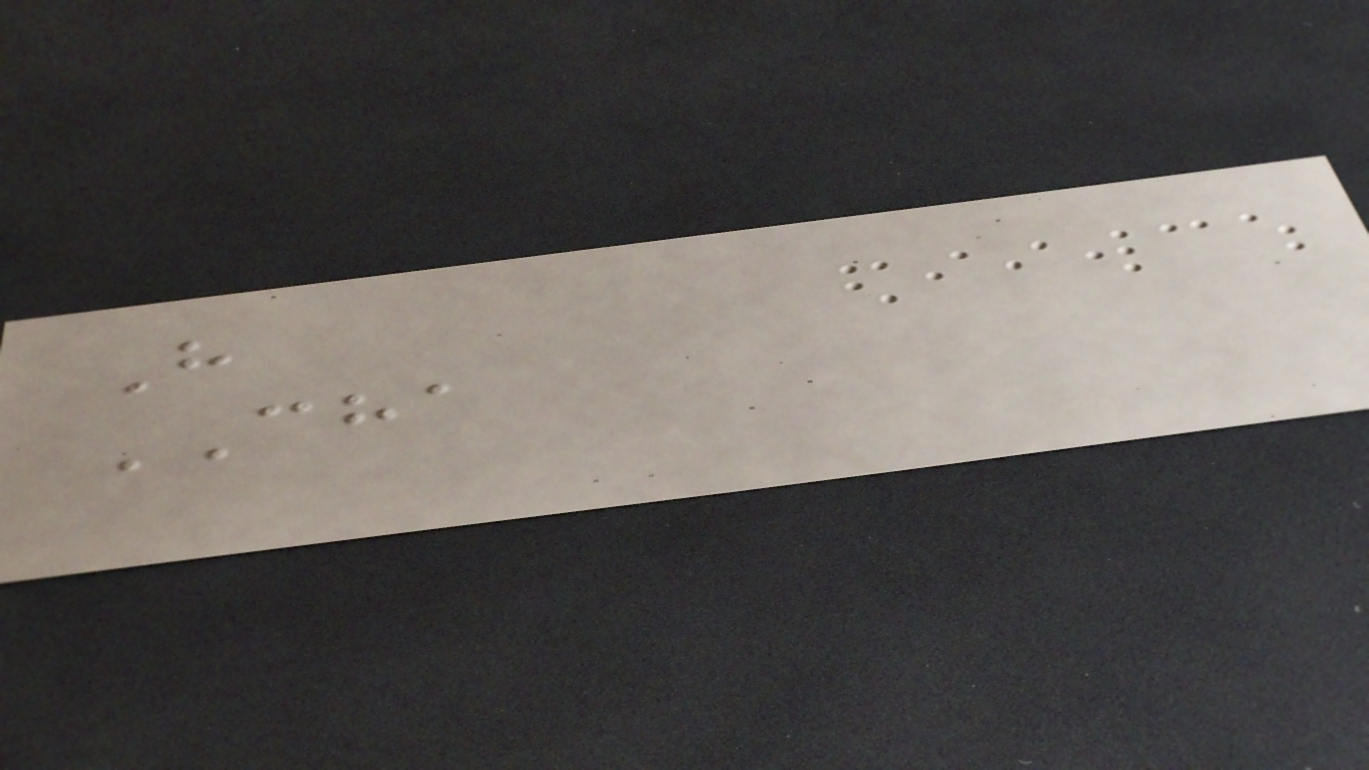H
CHA
